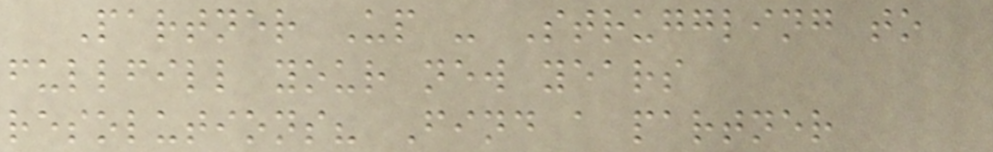Partner Up - Struggling to
fullfill your new years
resolutions? Find a partner
